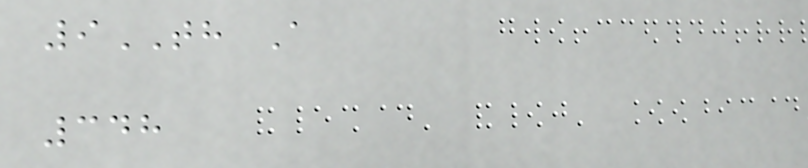9TH A
348
